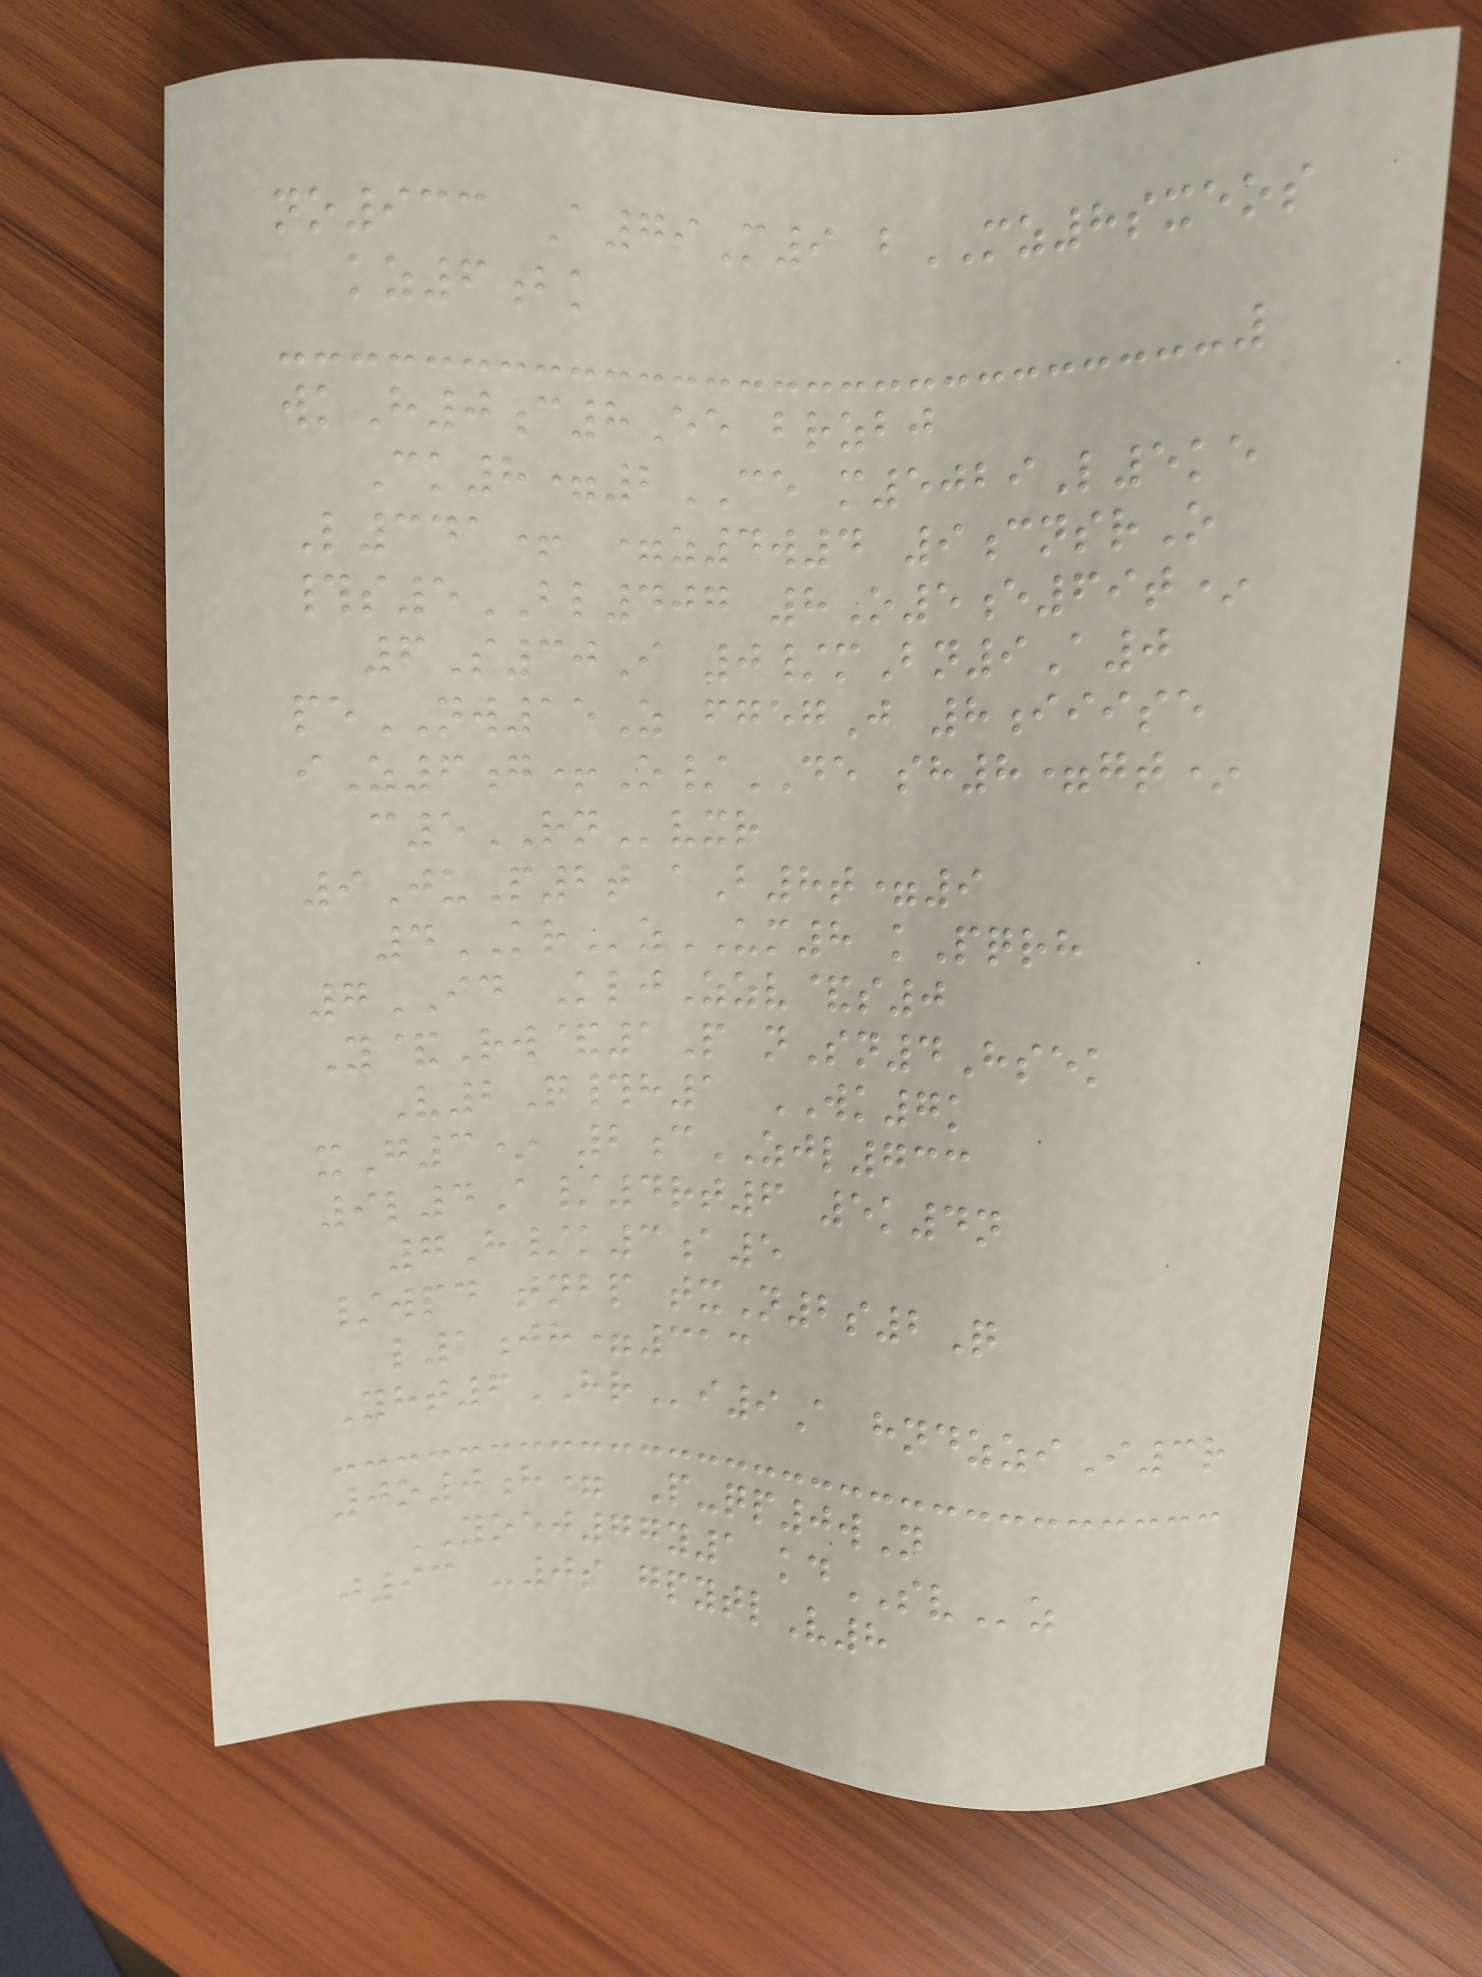no933 A79M9 bMZ8sxeos
kz6bk
wkH0c8Ee brzbj
Ck8=2CE m5029L5ke
L341+ =z4w4 9cnsrO
#s5BL407 8O5e69t*
6S30I 0/mBn9A0
peNW15Z fgegJ 8iiise
iZ6g+O/DE sh8=gt*
c5RNvxr
9JuP2t aB8t=9
4KRzUM8 kPqrh
7ID KljZzv&s0
Y&Rw&1P nSn4Hsek
V2Q#h1 WK7k
xG3* 2cZJL733
9l4A/4rt6 5k4n
7H/k3a5
/wpd tnbp txN2s2Q
l1jh=313
Yht6HRi9A hndzziI3r
0o0h= P-qp0wN
YOEJ77y1 kdSVz
j93 -0s gpytlV8
